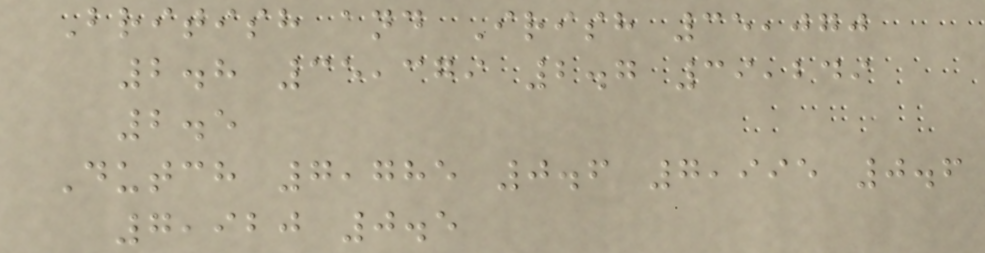British and Irish 35,070
2.8 35,379 2.7 39,249
2.5
Dutch 7,785 0.6 7,995 0.6
7,920 0.5
